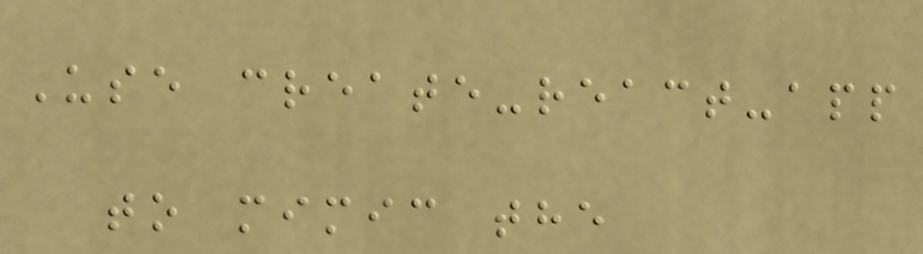Use create-react-app
to mimic the
